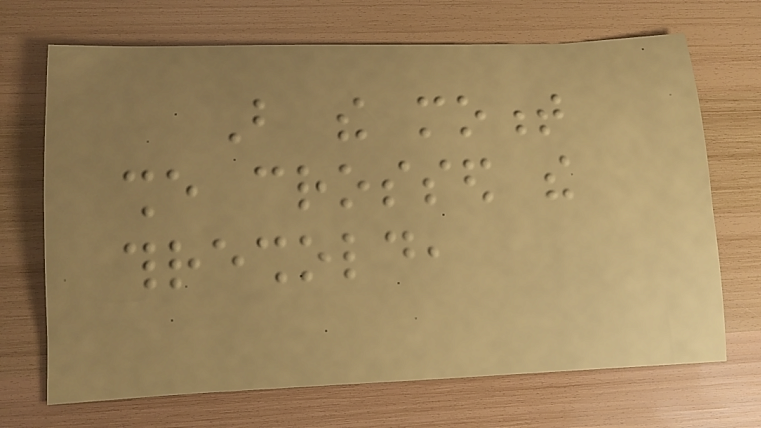But the moment
she crossed the
threshold,
